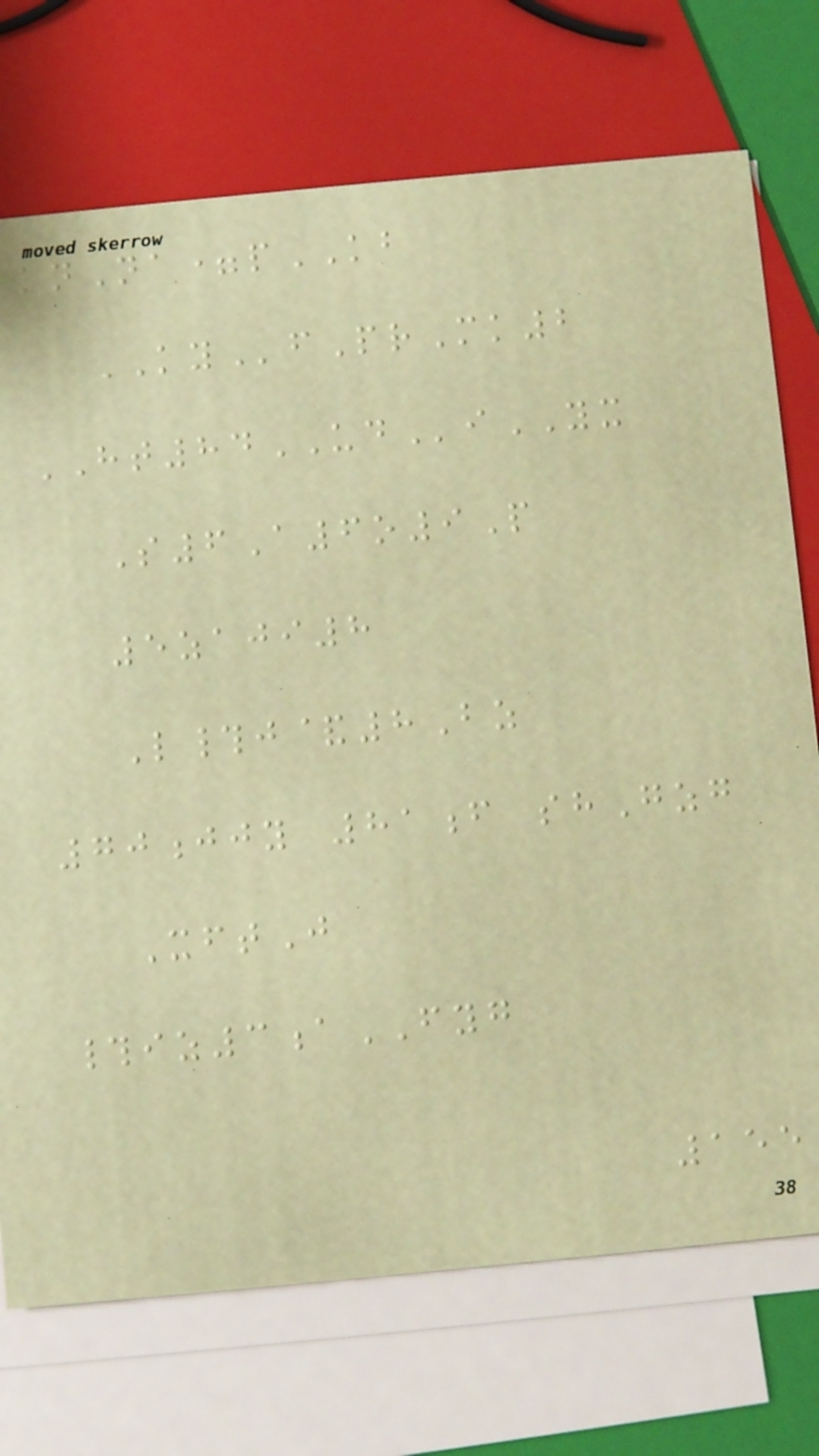knNa=pKB
KYfPrMk2
HT84UDiYX
S6A6o9P
5zaji8
L#j&8Bz
70jjy 81f shGzg
XftJ
#iz3aFYG
155
